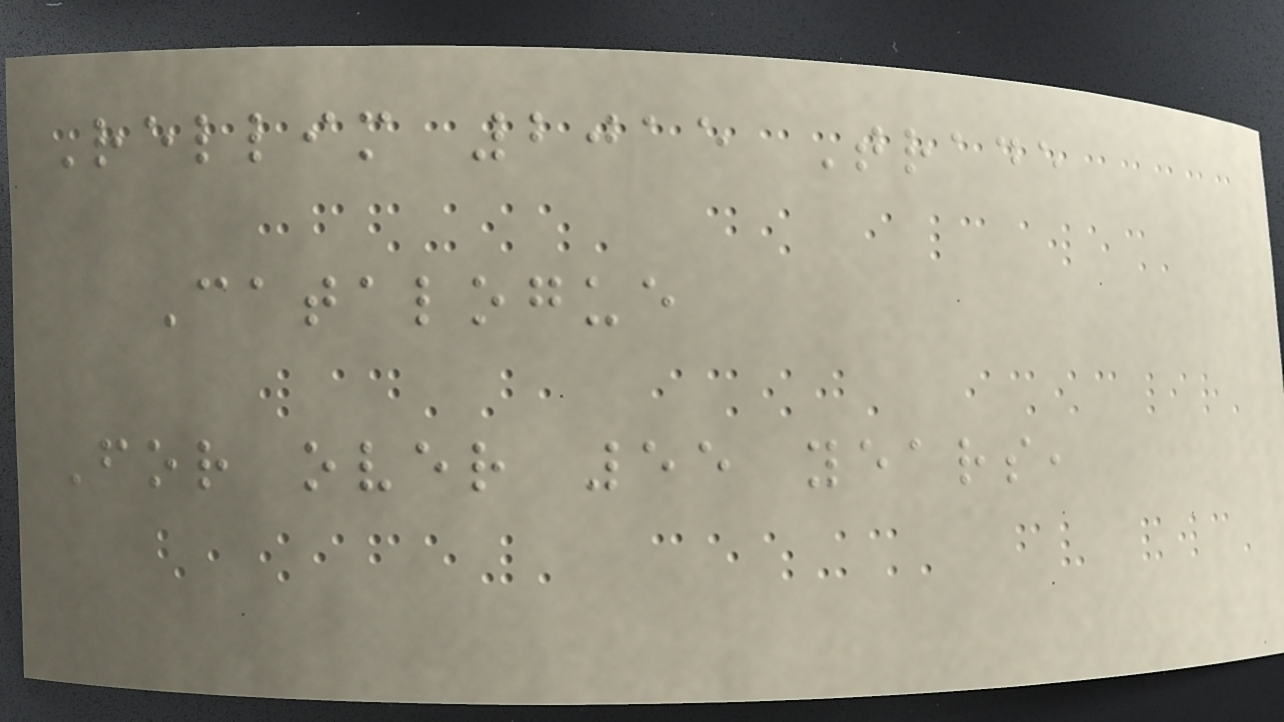Rellim 2015 Trade
Catalogue
For over 55 years,
